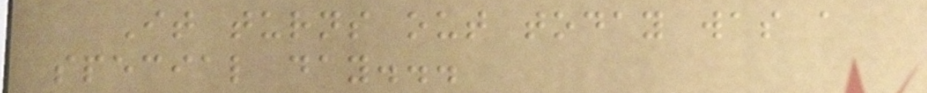It turns out today was a
special day...
